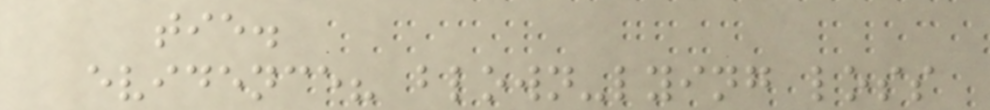tie.
evidence? blown-lying loss
